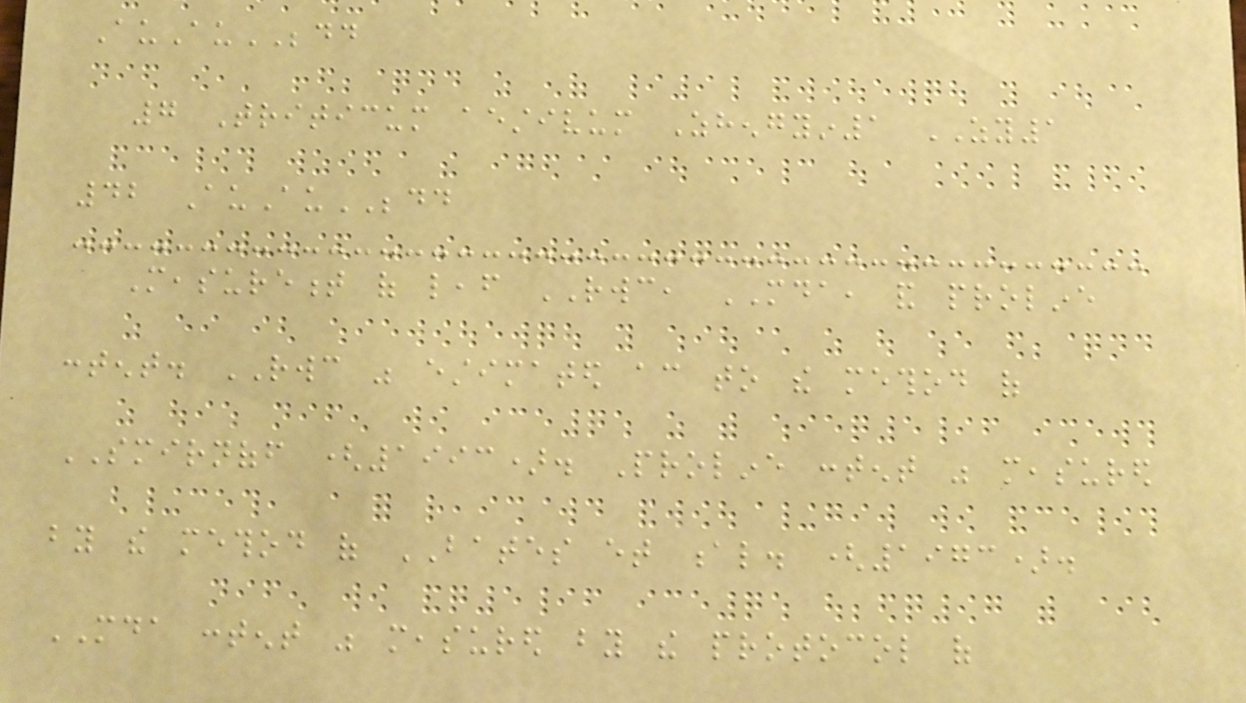AuAuBBDD
7 Triticum aestivum Zhengyin1 ZY1
42 AuAuBBDD
Measurement of leaf RWC, MDA, and proline
content. RWC was estimated according to the method of
SMIRNOFF (1993). Proline content was measured
by the method of BATES et al. (1973).
MDA content was measured by the protocol of
